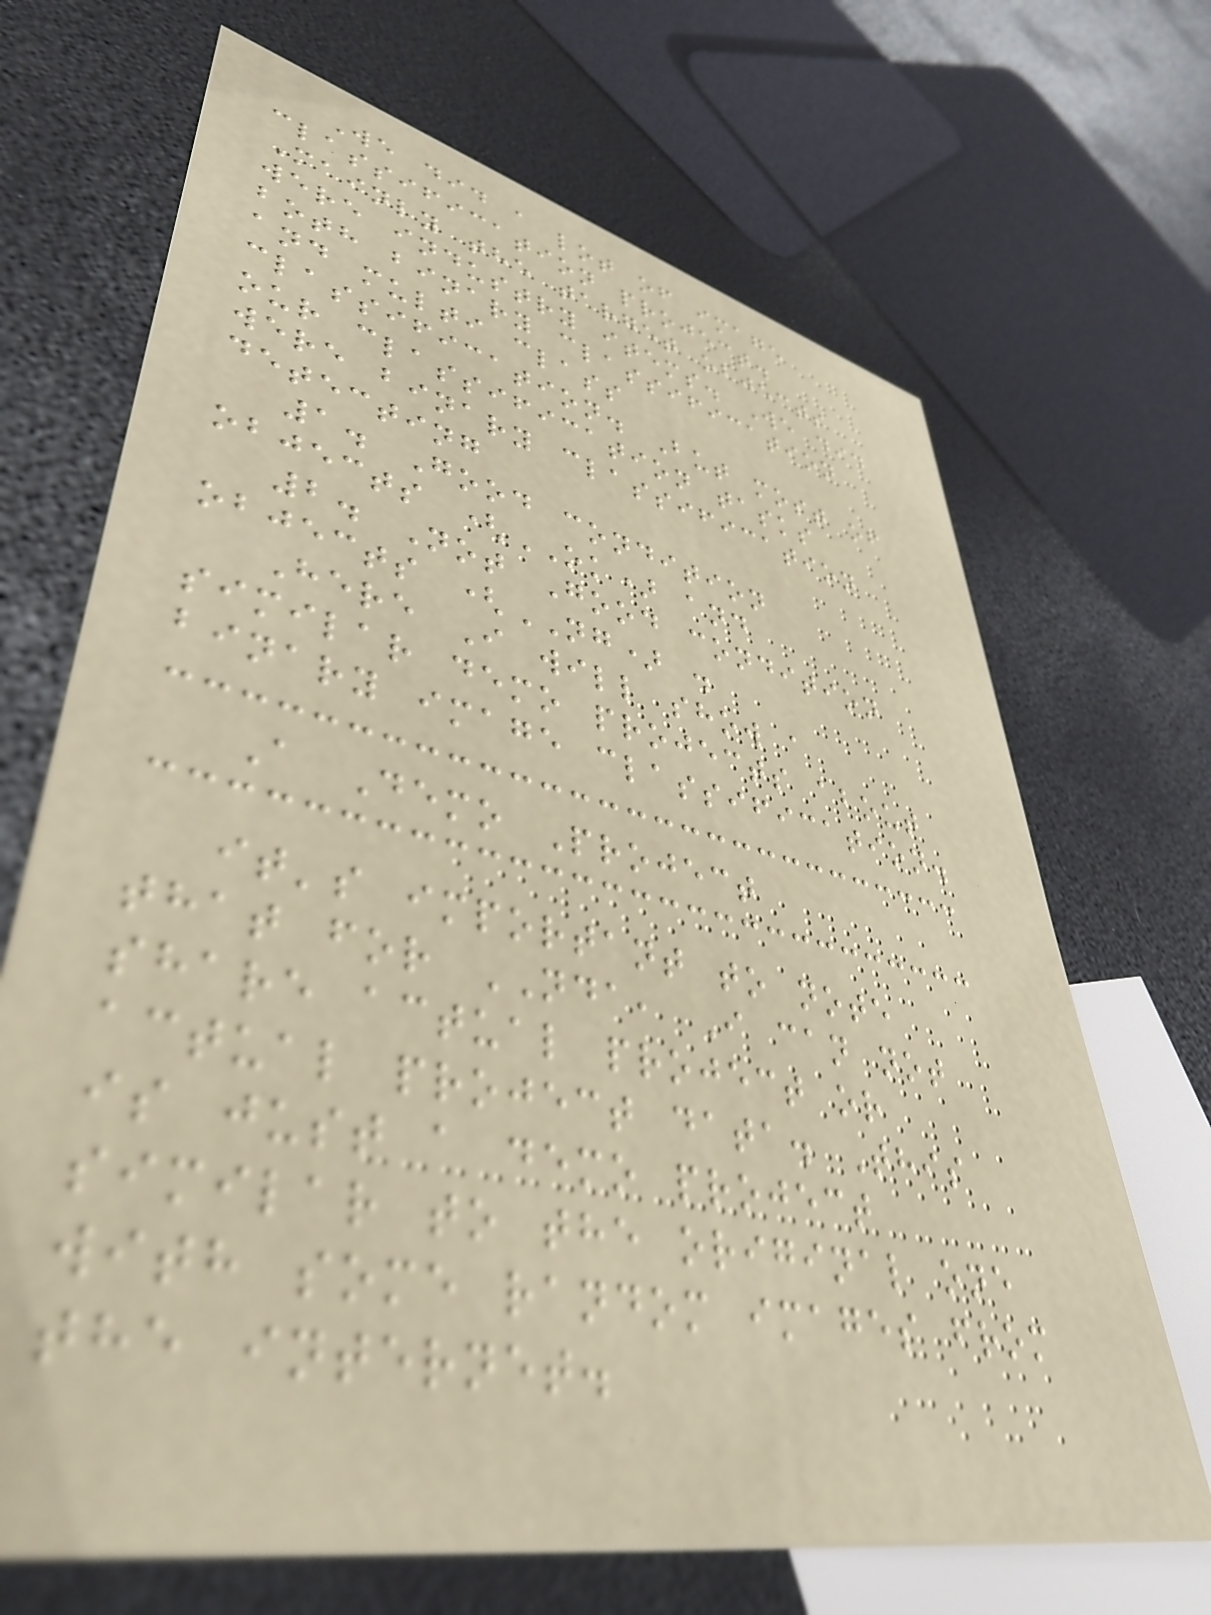We did a lot of image
classification project.
Mainly the target objects
were industry items. We did
both binary classification
and multi class
classification. But most of
our classification tasks
were binary classification
detecting
1. Good condition
objects (OK) and
2. Not Good condition
objects (NG) .
Here I will show a
similar demo projects about
binary image classification.
A Demo Project
it's important to note
that for NDA, I can not
share actual project or
actual project data. This
is just a demo project
similar to the original one
with some random images from
the internet.
